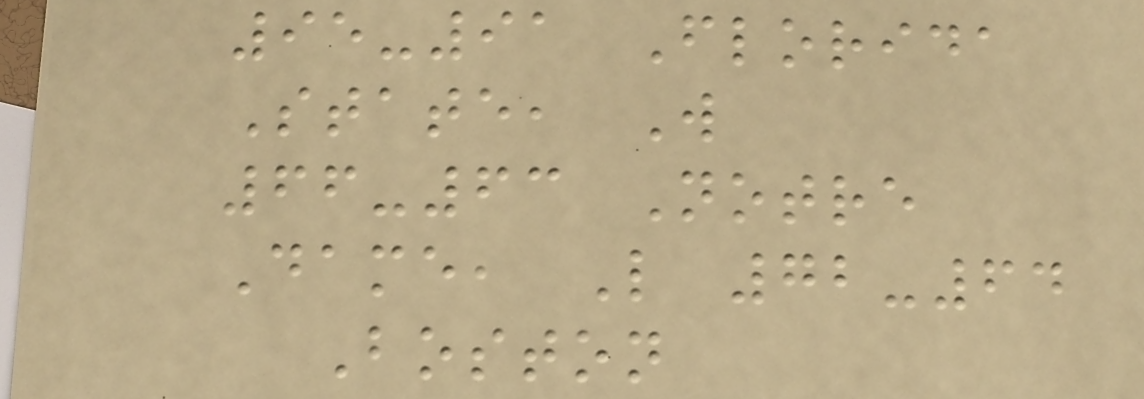95-91 Florida
State, W
66-63 Notre
Dame, L 72-64
Boston
